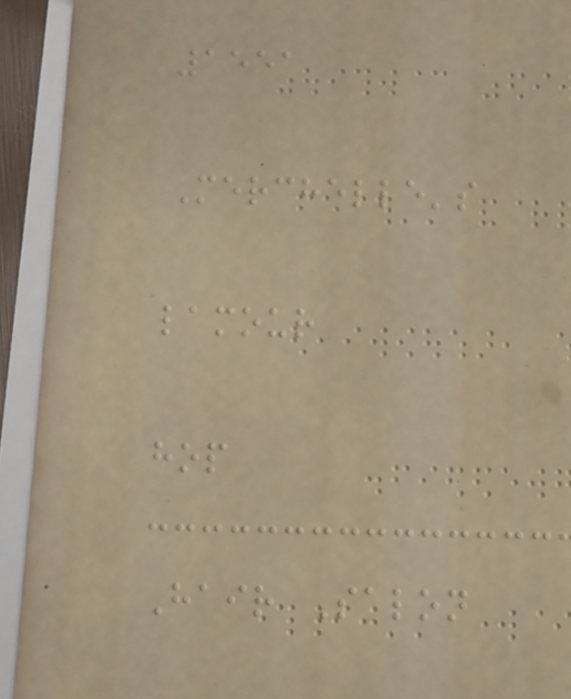1551
Merchelle's
lamour
hop
Hair Salon
